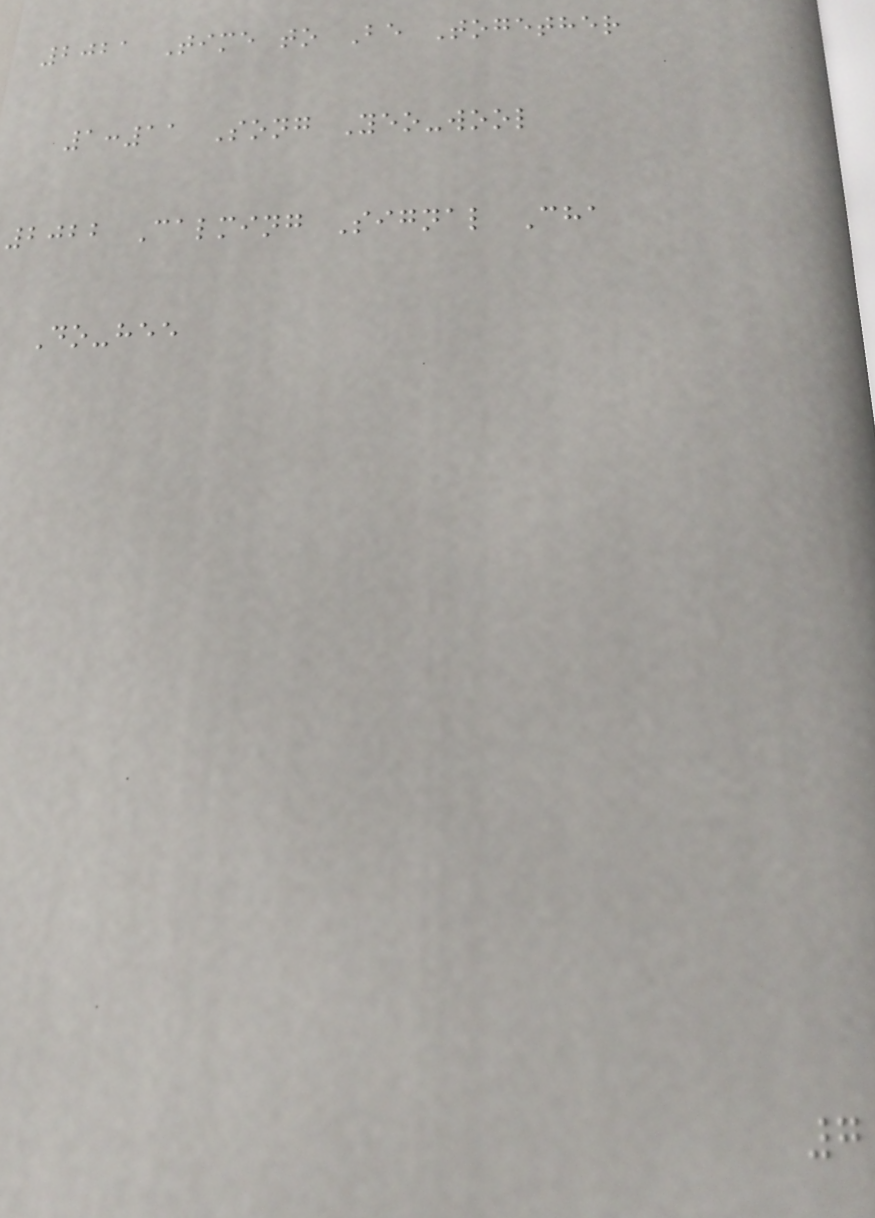2021 Time to Be Together
1:11 Song Yeo-wool
2022 Calming Signal Cha
Do-hee
7
